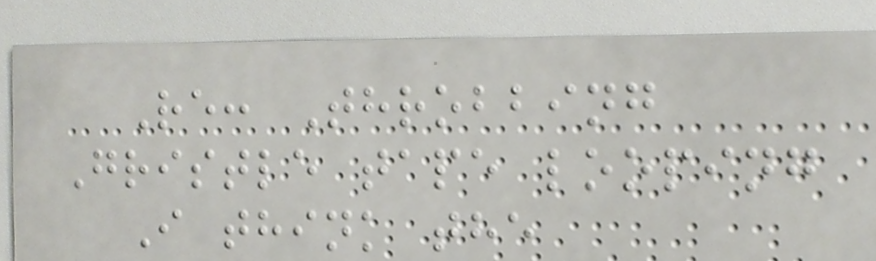Re: Throbbing
Gristle tape looping
I think the
